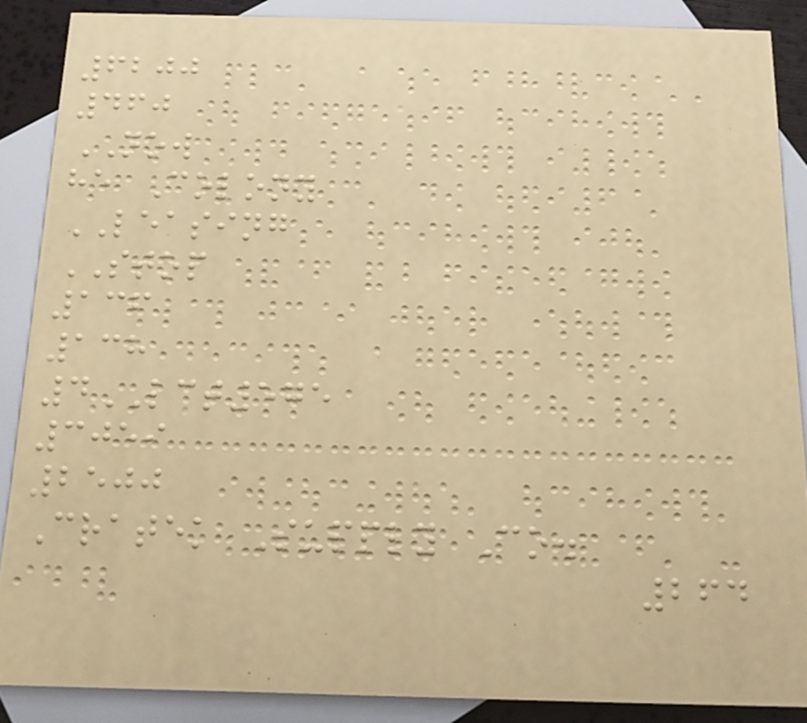6200
460
NOW
he Colony
LEASING
STOP
136
138
4LCT575
3059
2500
Cratek Supply Co.
264
